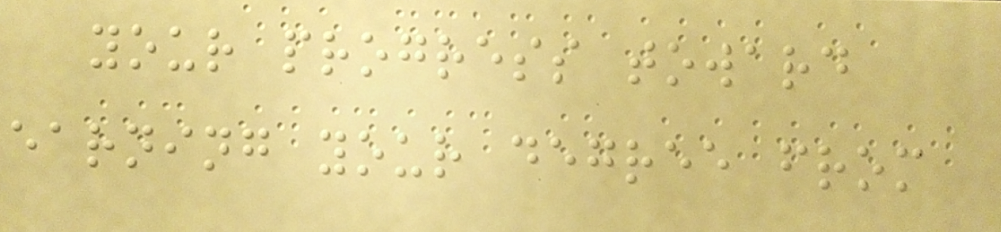your progress toward
earning your degree from
